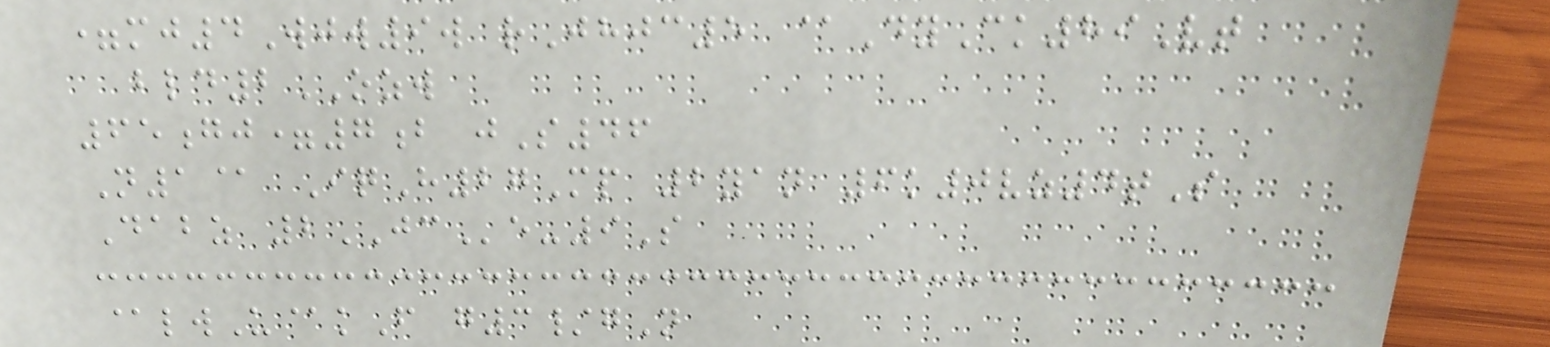=mj4Wjw9w rJhjc5 @DyCk89Vt
bld2OZW
65gj=7b jS46
N1@ IqH27Mp 2yan 6k0vz4tS
Dabz 2JCe-9S
@lwU@kF g3/gN
